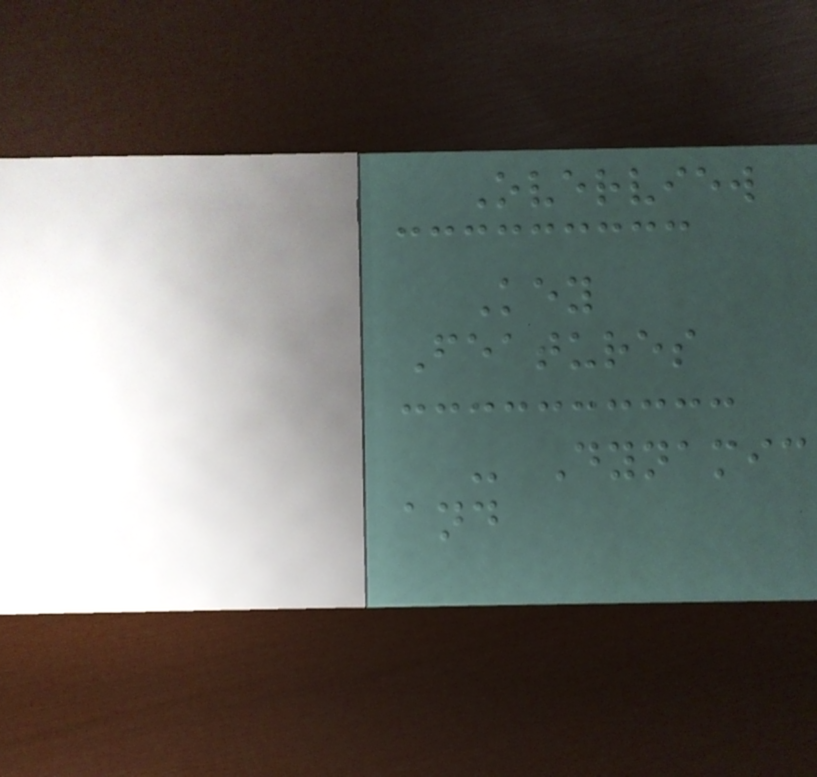Overview
Key
Features
- Dynamic
and
